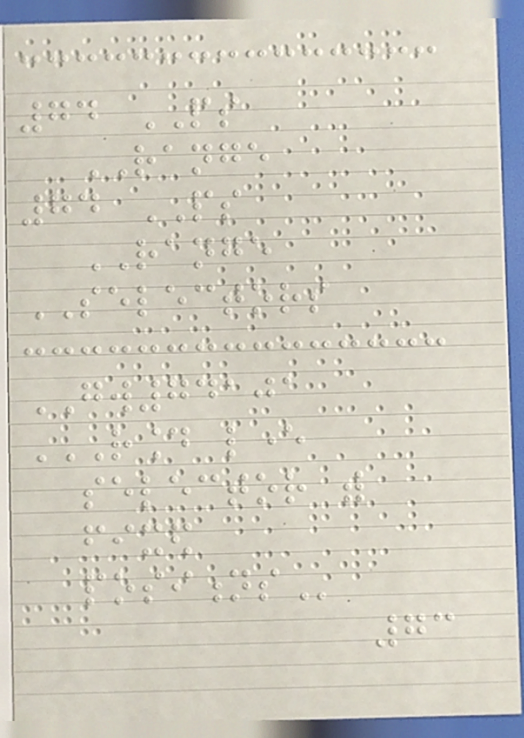74 PS
RANGE
74 PS
RANGE
SELECTORS
GW74101
ROUND LEVER
SELECTOR WITH
FIXED
POSITIONS
73
